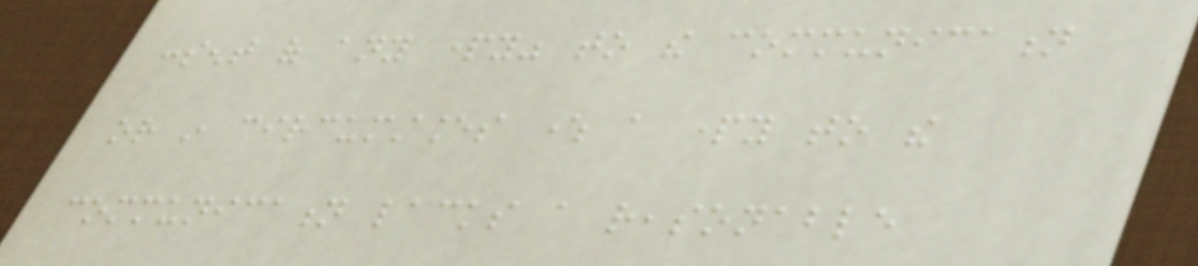consent of any party" to the communication
or in circumstances where a party to the
communication lacks a reasonable
